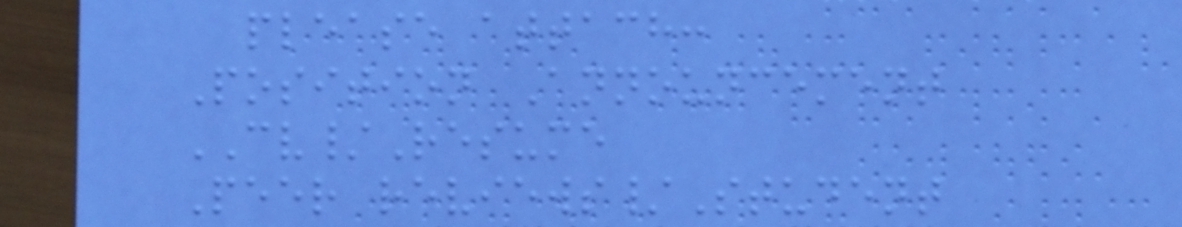please attach:
Position Announcement
CV/Resume
Peer reviews/Student
